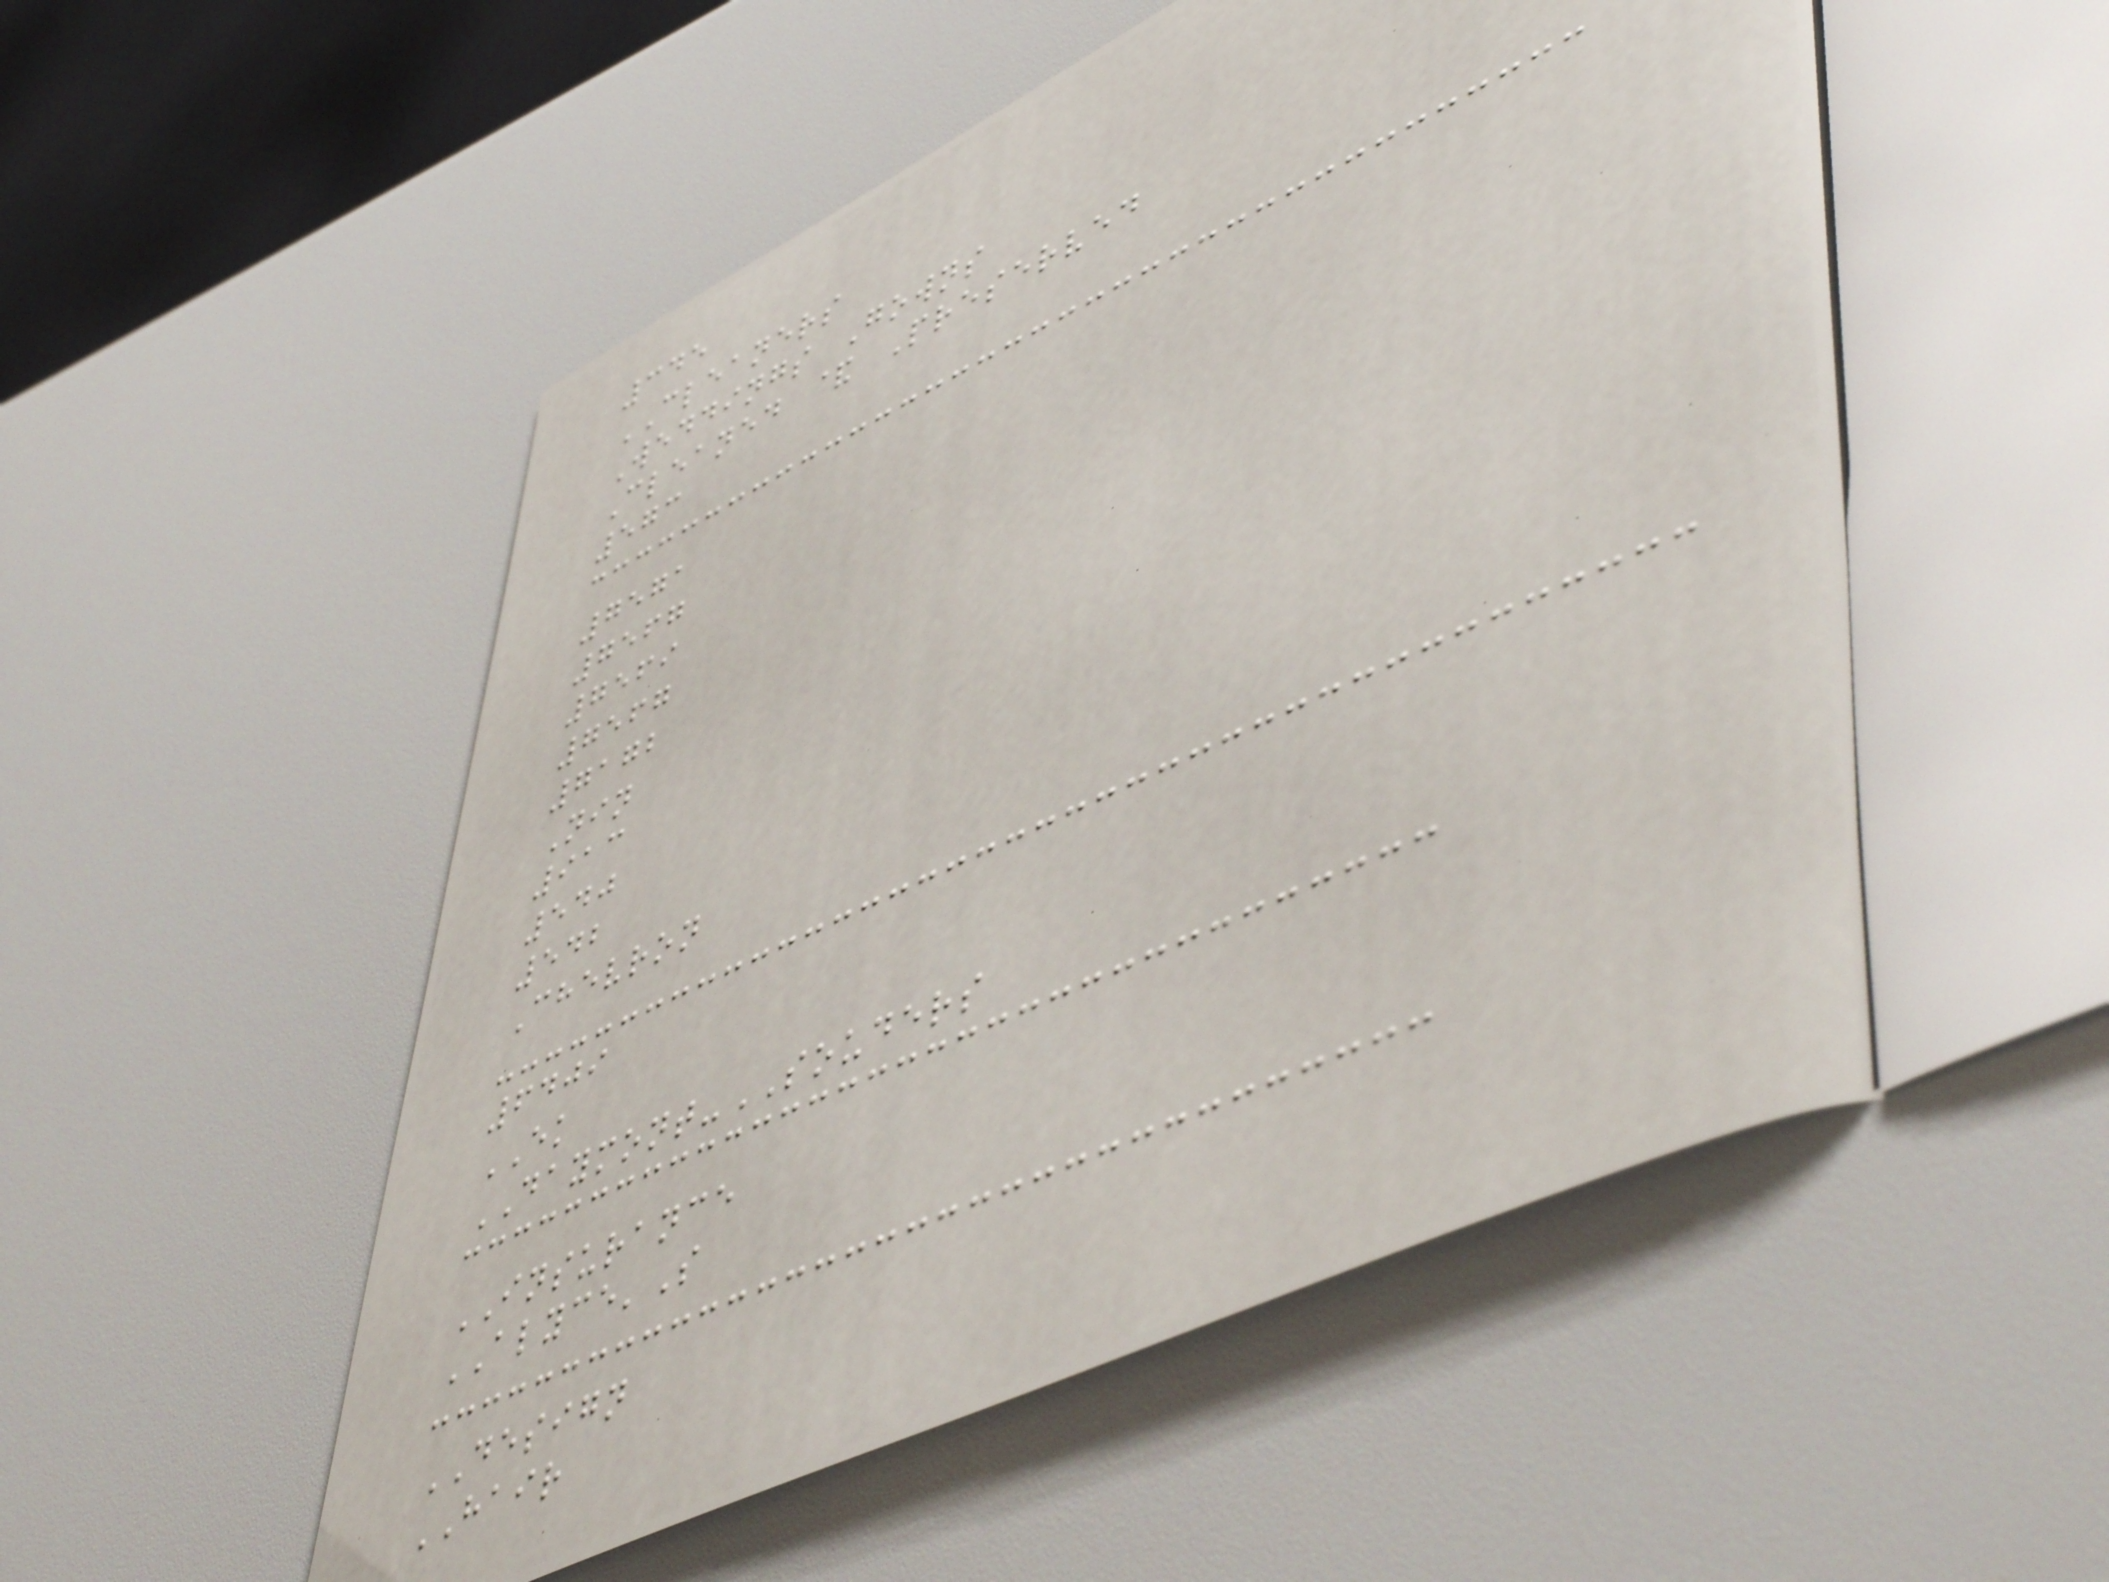345
CLEANERS
Weddings Gowns
Cleaned & Preserved
573
7571
7567
7569
7567
7172
Nin
913
540
542
Chevron
6409
EK
DAYMONT-SOUDERS
INSURANCE
ALYCE'S
DESIGN
HAIR
